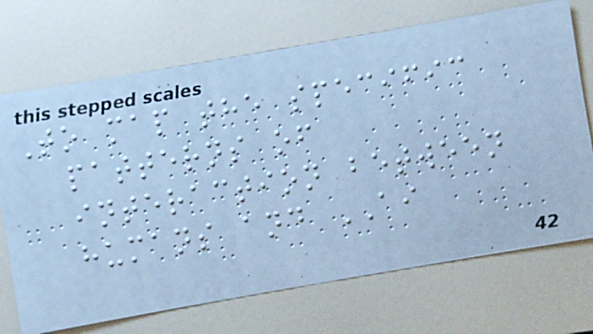To map the specific
patterns of
interaction between
humans and AI
